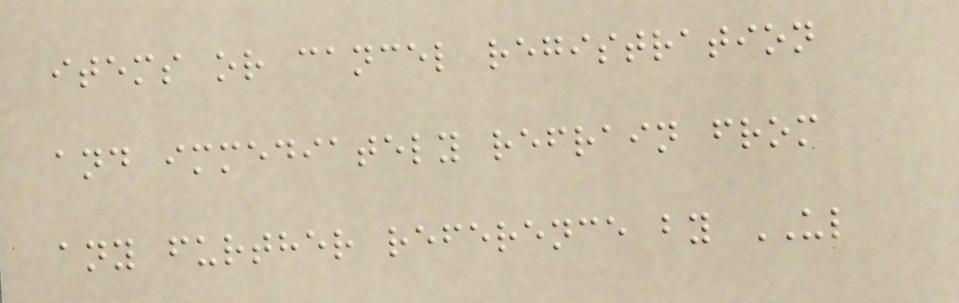items or cancel registration
and immediately refrain from
any further reference by UL
